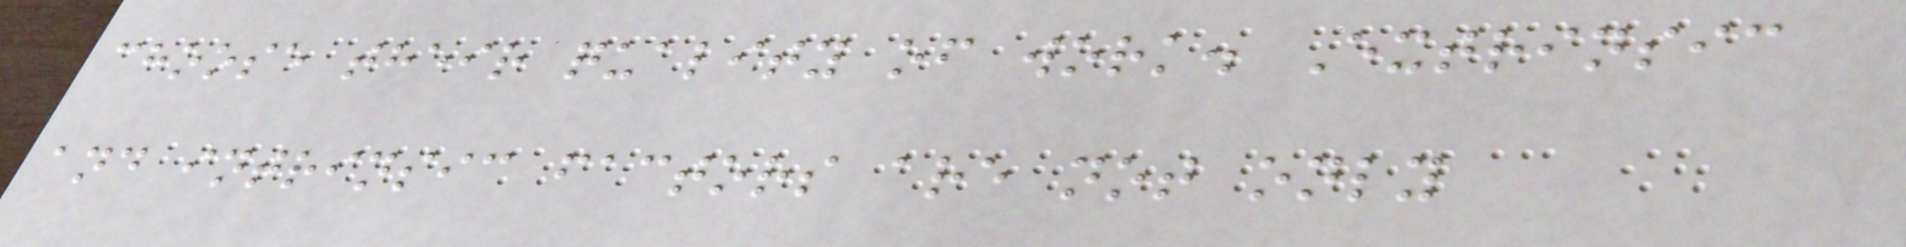choose their quality of work. Extrinsic
and intrinsic factors are not only
